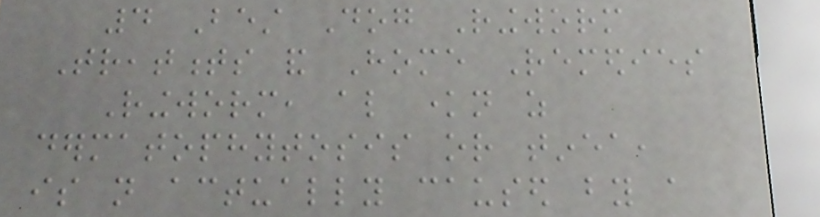4 Best Dog Ringworm
Treatments and Home Remedies
Ringworm, also known as
dermatophytosis or tinea,
is not actually caused by a
